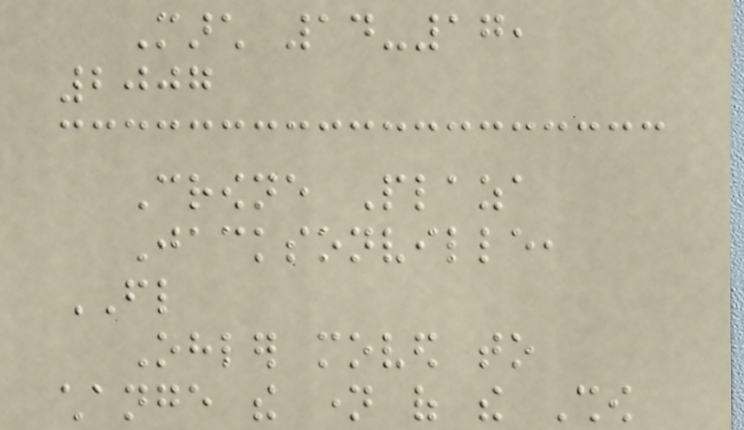March 14-17,
2007
Crowne Plaza
Jacksonville,
FL
Ohler moved to
change the name of the Show
